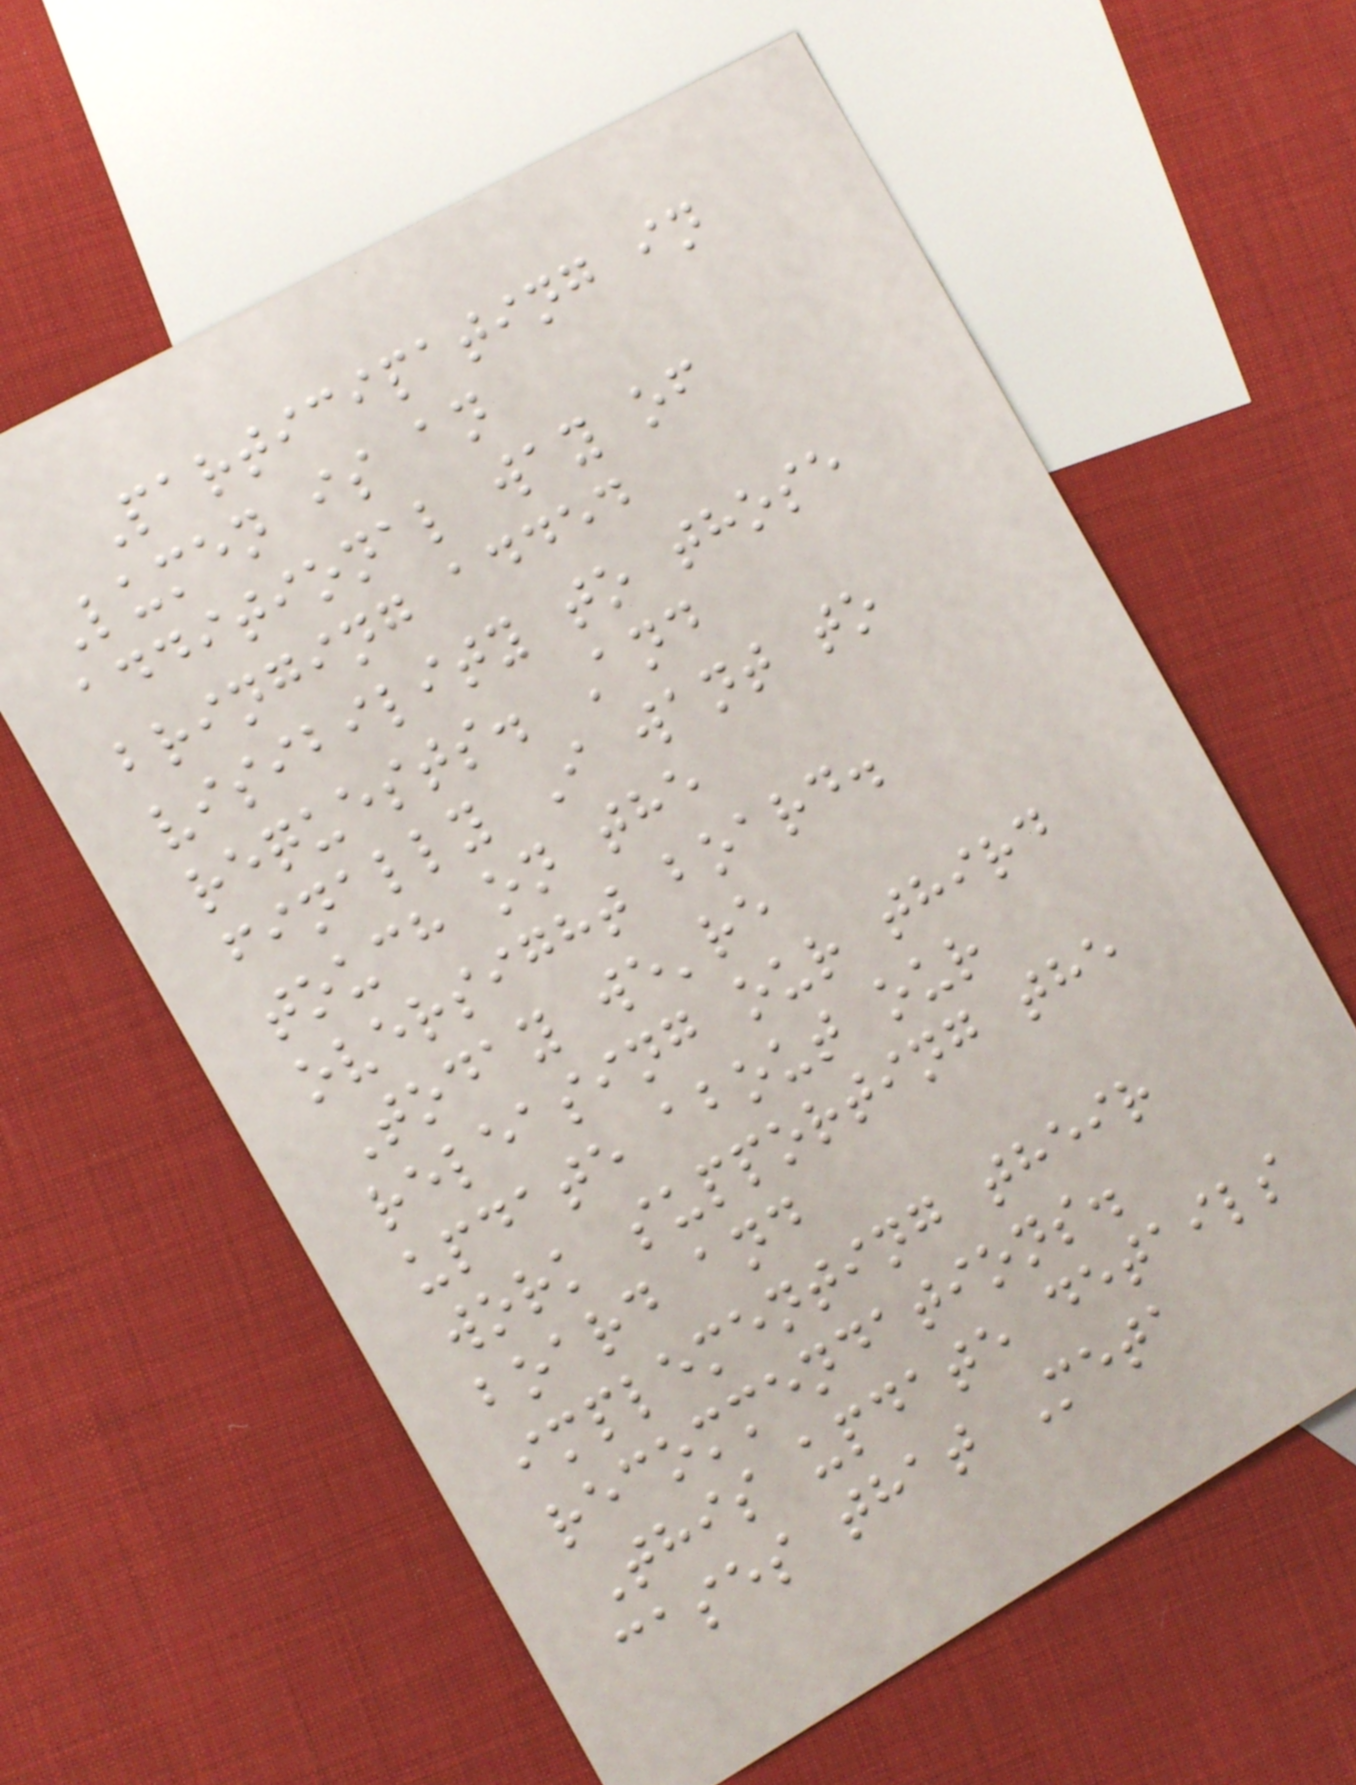Participating in
Lumen is an
additional way of
bringing added
visibility to those
requests. And
finally I want to
touch on the
oversight board.
Today we're
releasing our third
update about our
work supporting the
board and
implementing their
recommendations.
This update details
cases that Meta
